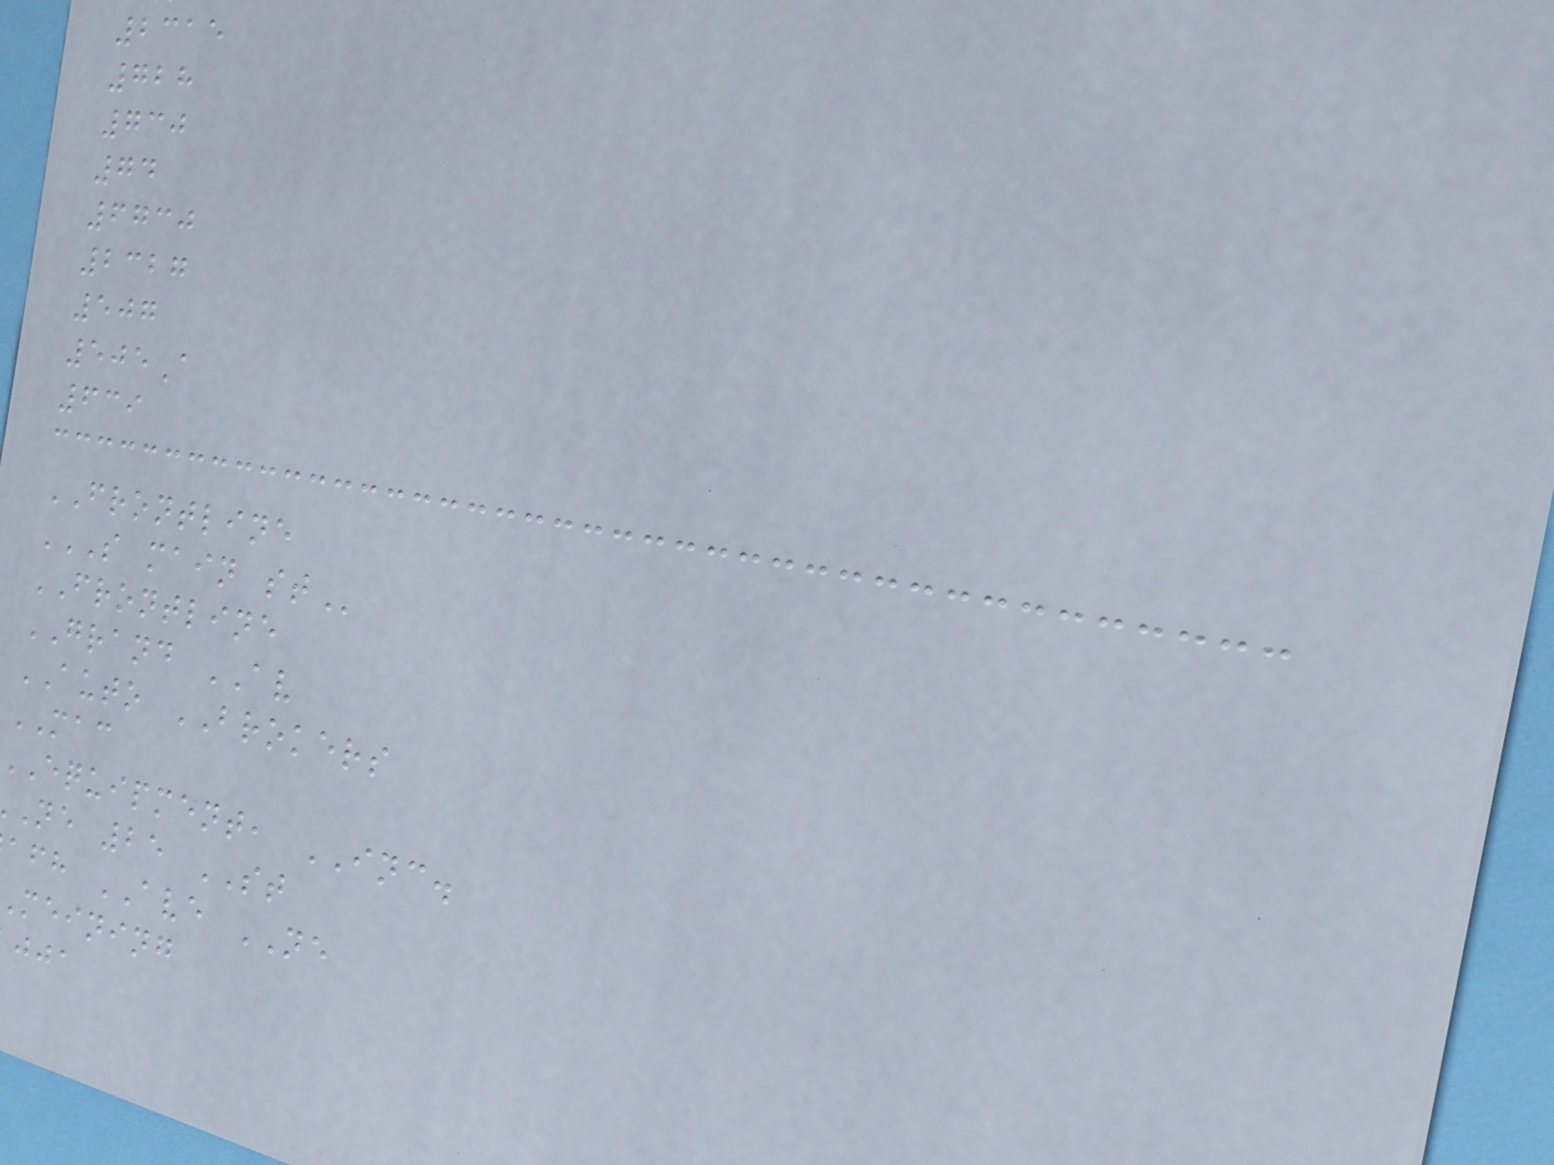2315
728
730
74
6730
2327
507
505A
639
FRONTLINE
S MAIN ST
FRONTLINE
GRAND AV
AUTO BROKERS
MAC
equipment, INC.
ne 25 ST
afh AVE NE
meining
